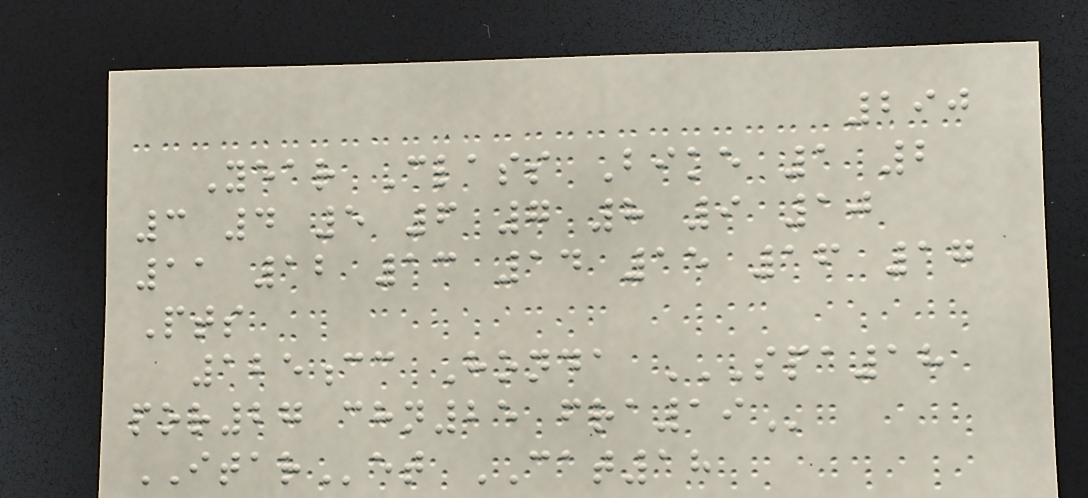290
Year Class Bike 1 2
3 4 5 6 7 8 9 10
11 12 13 14 15 16 17
Pts
125cc Honda SPA18
POR27 CHN25 FRA19
ITARet CAT18
